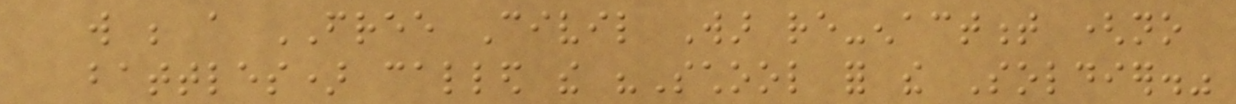will be a FREE Civil War re-enactment (no
battles) called the "School for the Soldier."
